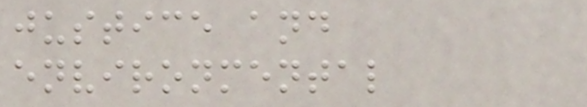justice and
environmental
